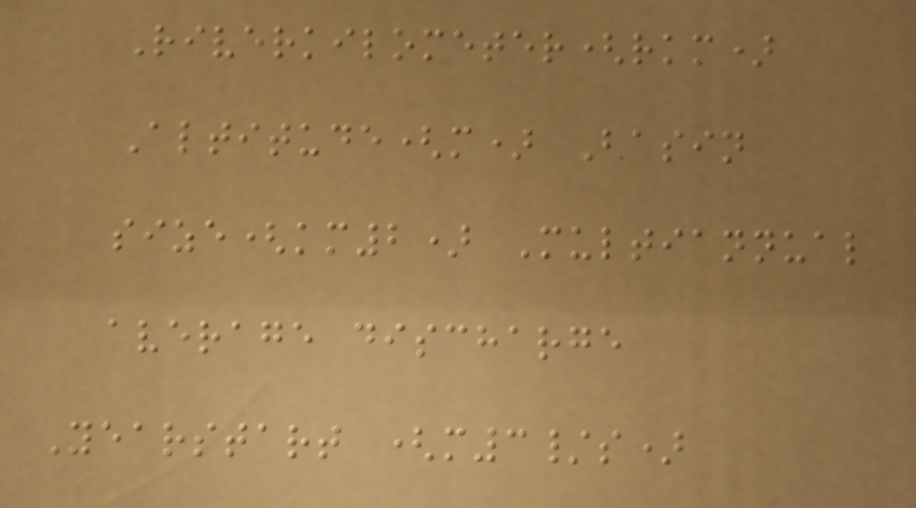Riverkilometer(rkm)
Altitude(m) Basin
size(km2) Multiannual
average discharge
Yearstart (m3/s)
